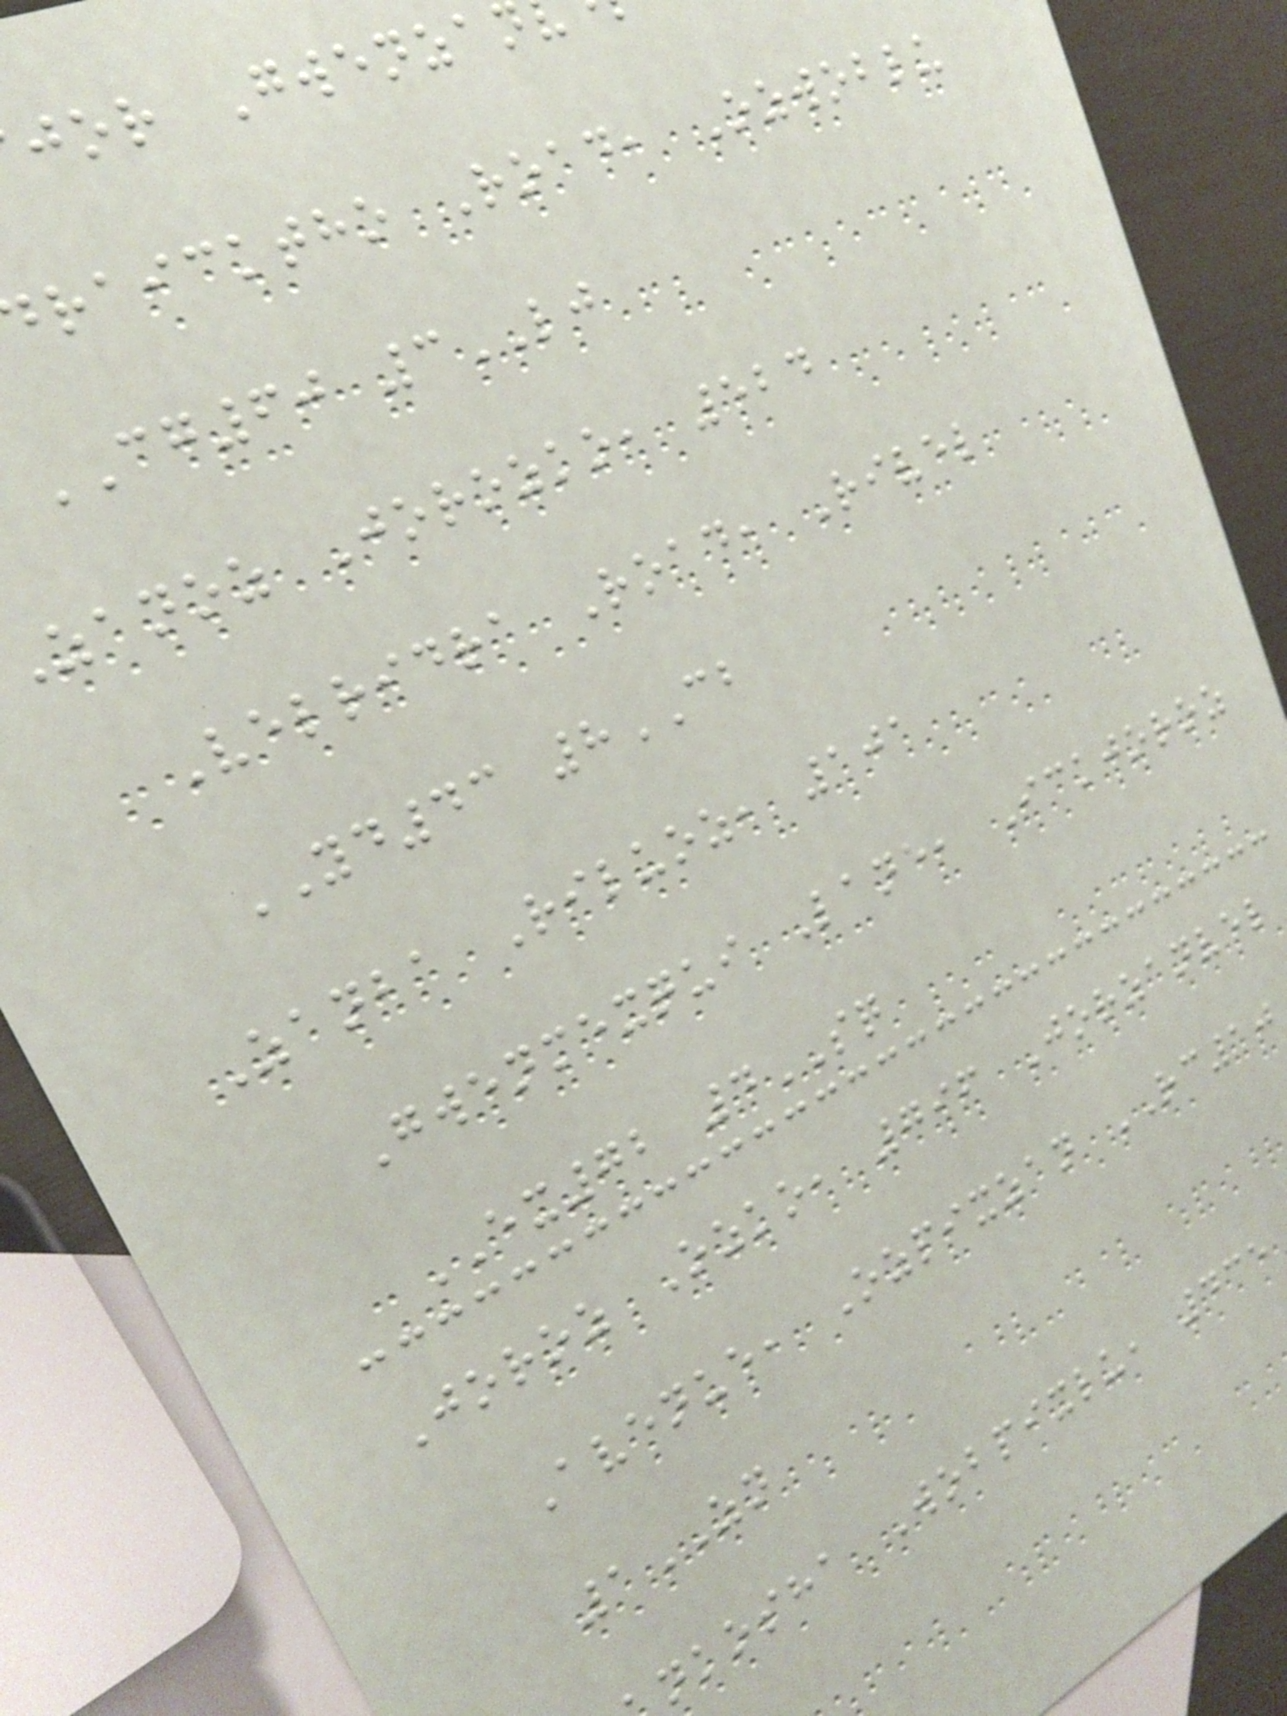jor Gwenzan
raicktho Road, Ozwoblu
CG60 3LJ
zanoz Jorozko, 524
Velridra Road, Rivel
YD43 8CB
Zanba Riluoz, 101
Gwenmexqui Lane, Ickjoroz
EX72 4SQ
Joroz Ozko, 796 Jorzanvel
Avenue, Ozpixzan RC10
1ZN
nkosha Wobpixlu, 435
